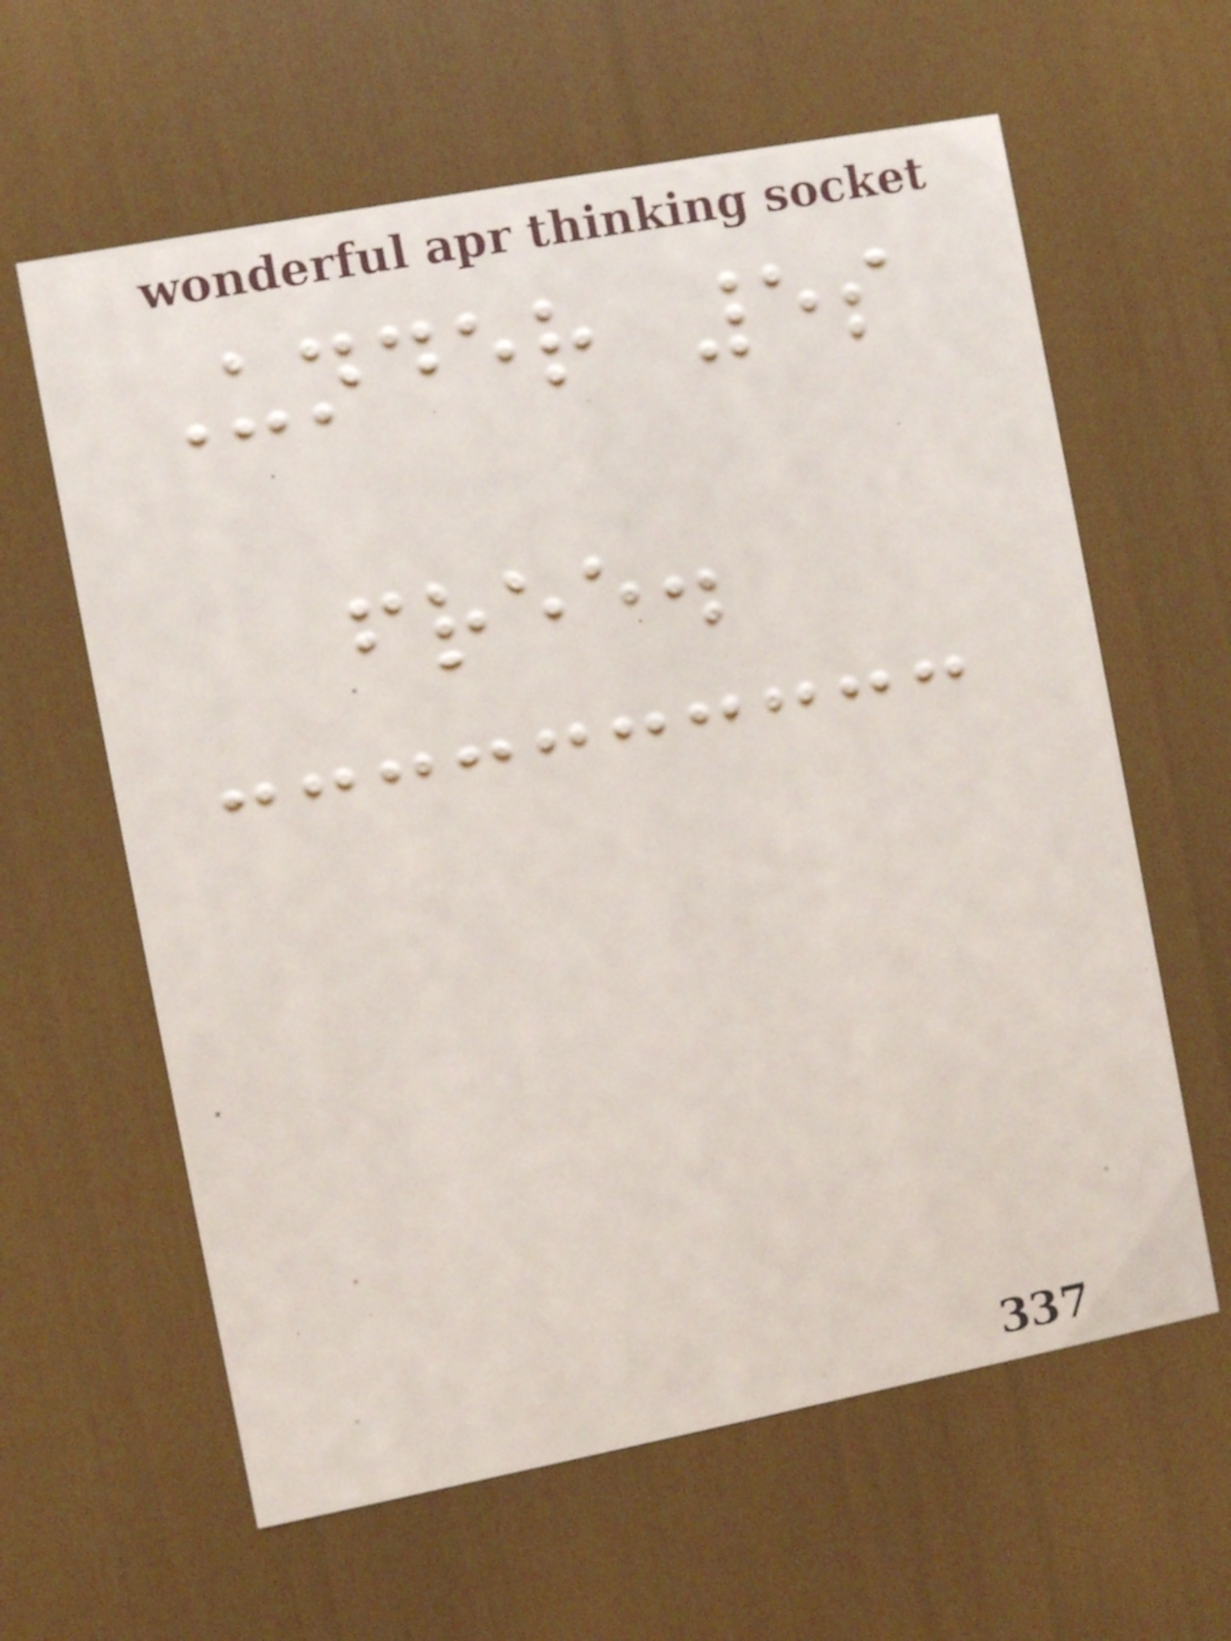Under 5s
free.
